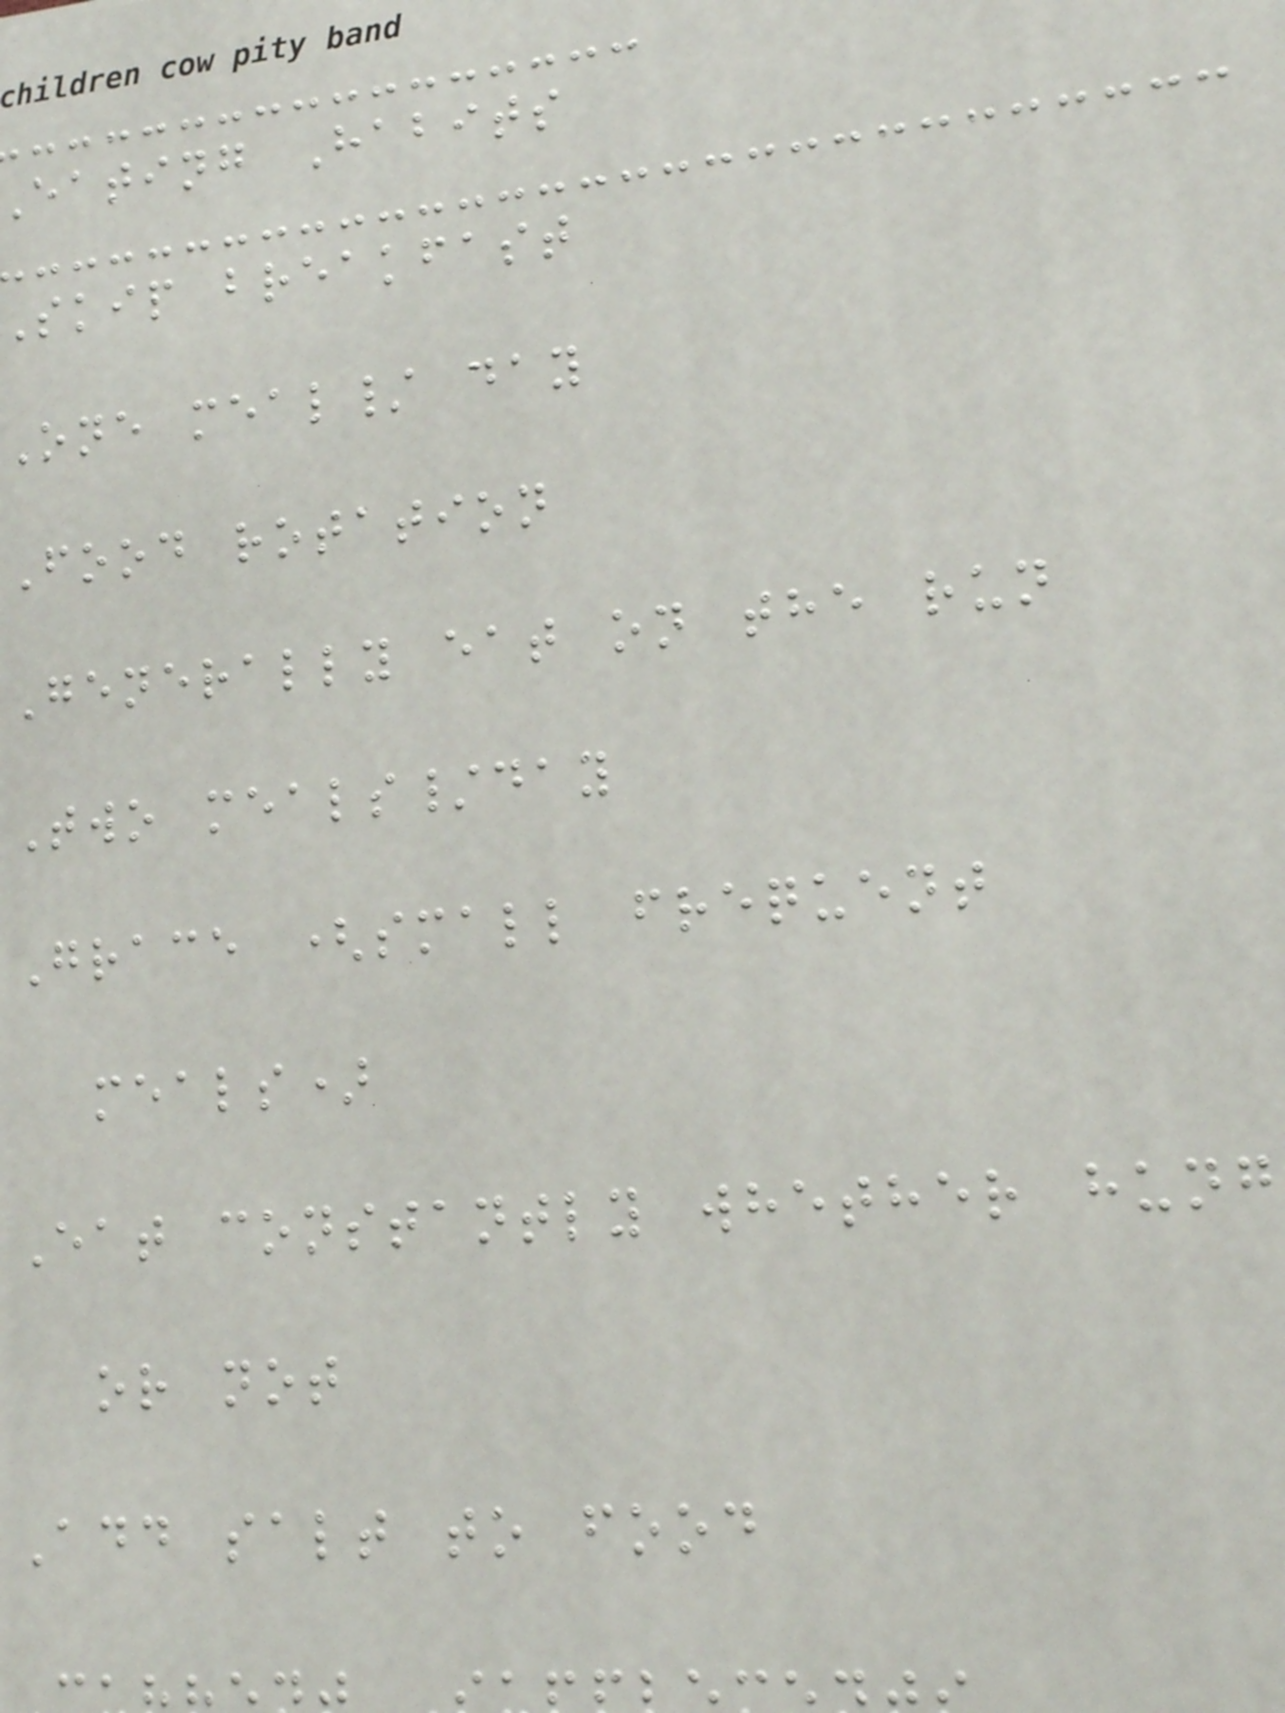eating Habits
skip breakfast
One meal/ day
Food rotation
Generally eat on the run
Two meals/day
Grace (small frequent
meals)
Eat constantly whether hung
or not
Add salt to food
